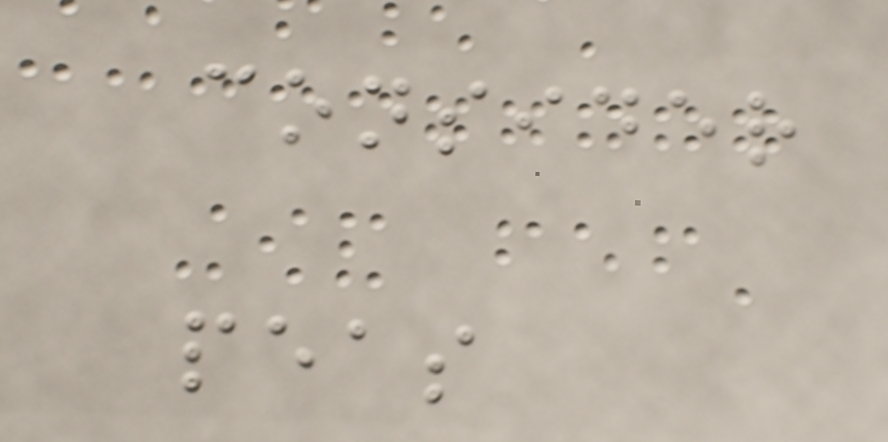consider
peas
